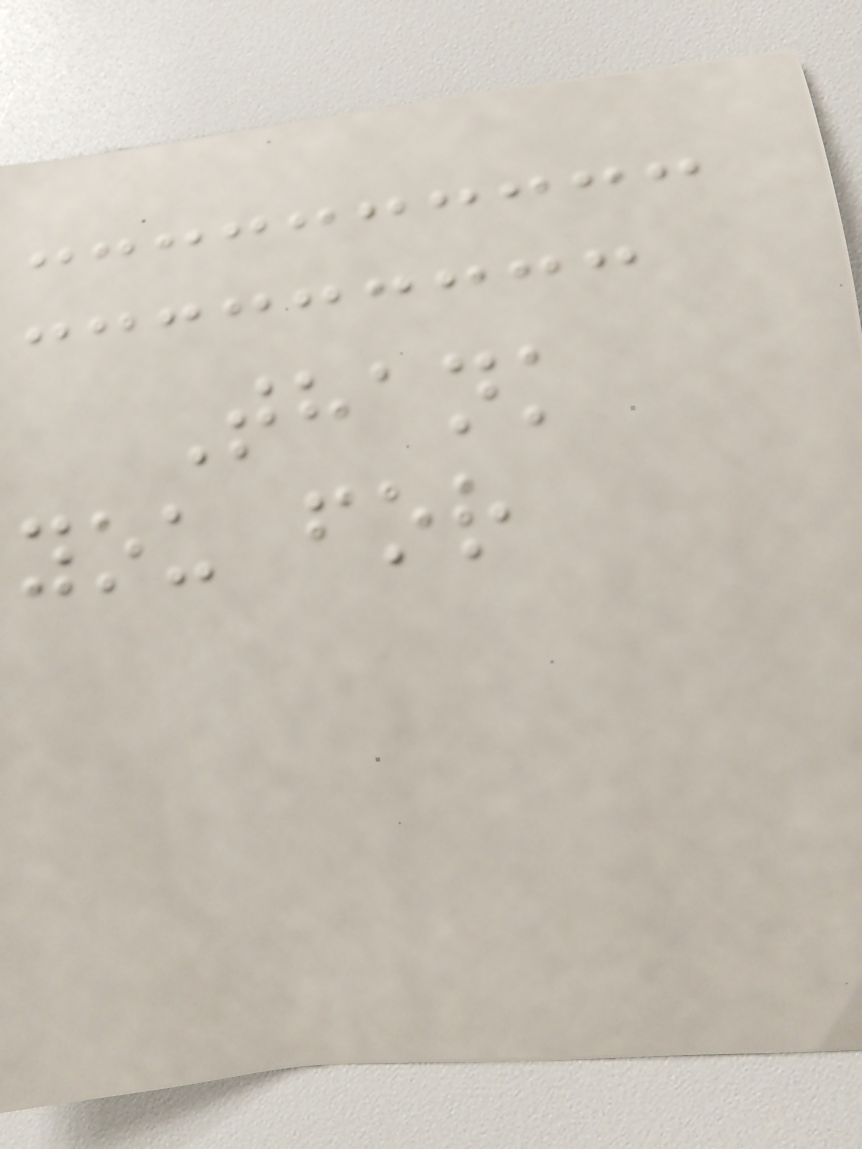Thank
you for
